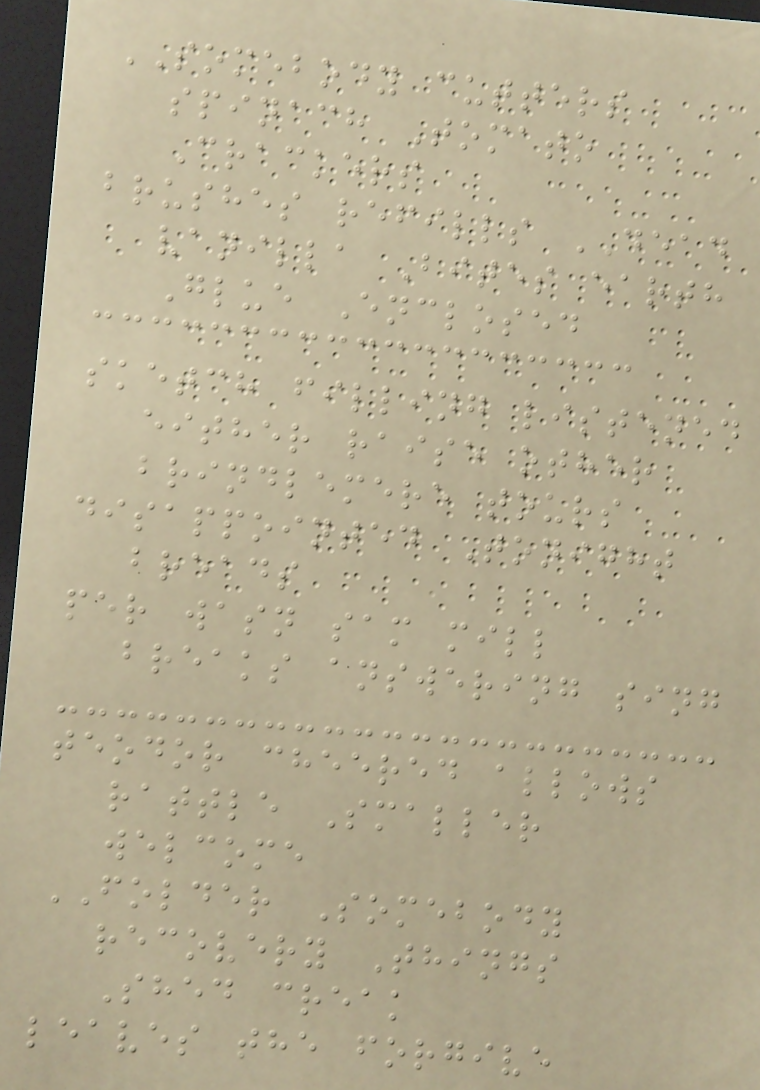SOMEBODY cutters
spinach Tomato
Crackers
brushes refills DEAD
vanilla Bites earth
Glue Enclosed
sketch filling listened
either raise other
brindlemere tours
disappointed Tonight
breads
per wasn sam mill
breaks answering sing
teodor cheered allows
rattle Smaller
welcome
FOLDER Somebody
recovery Things
Shed creak
leaves the forgive
